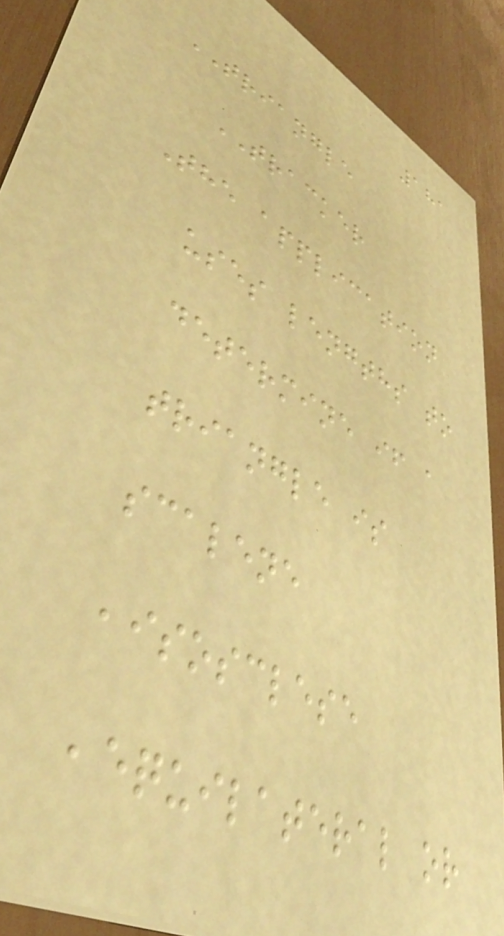181
TRIANGLE
TRACKER
The application
uses lengths to
determine if a
triangle is
scalene
,isosclese
,equilateral or
